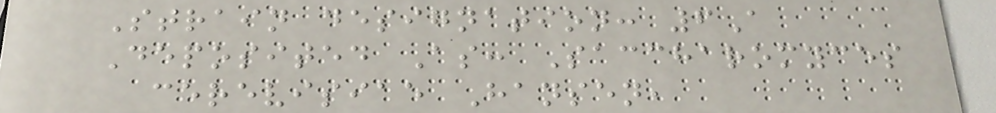Strain designation: 6A
Deposited As: Saccharomyces
cerevisiae Hansen,
